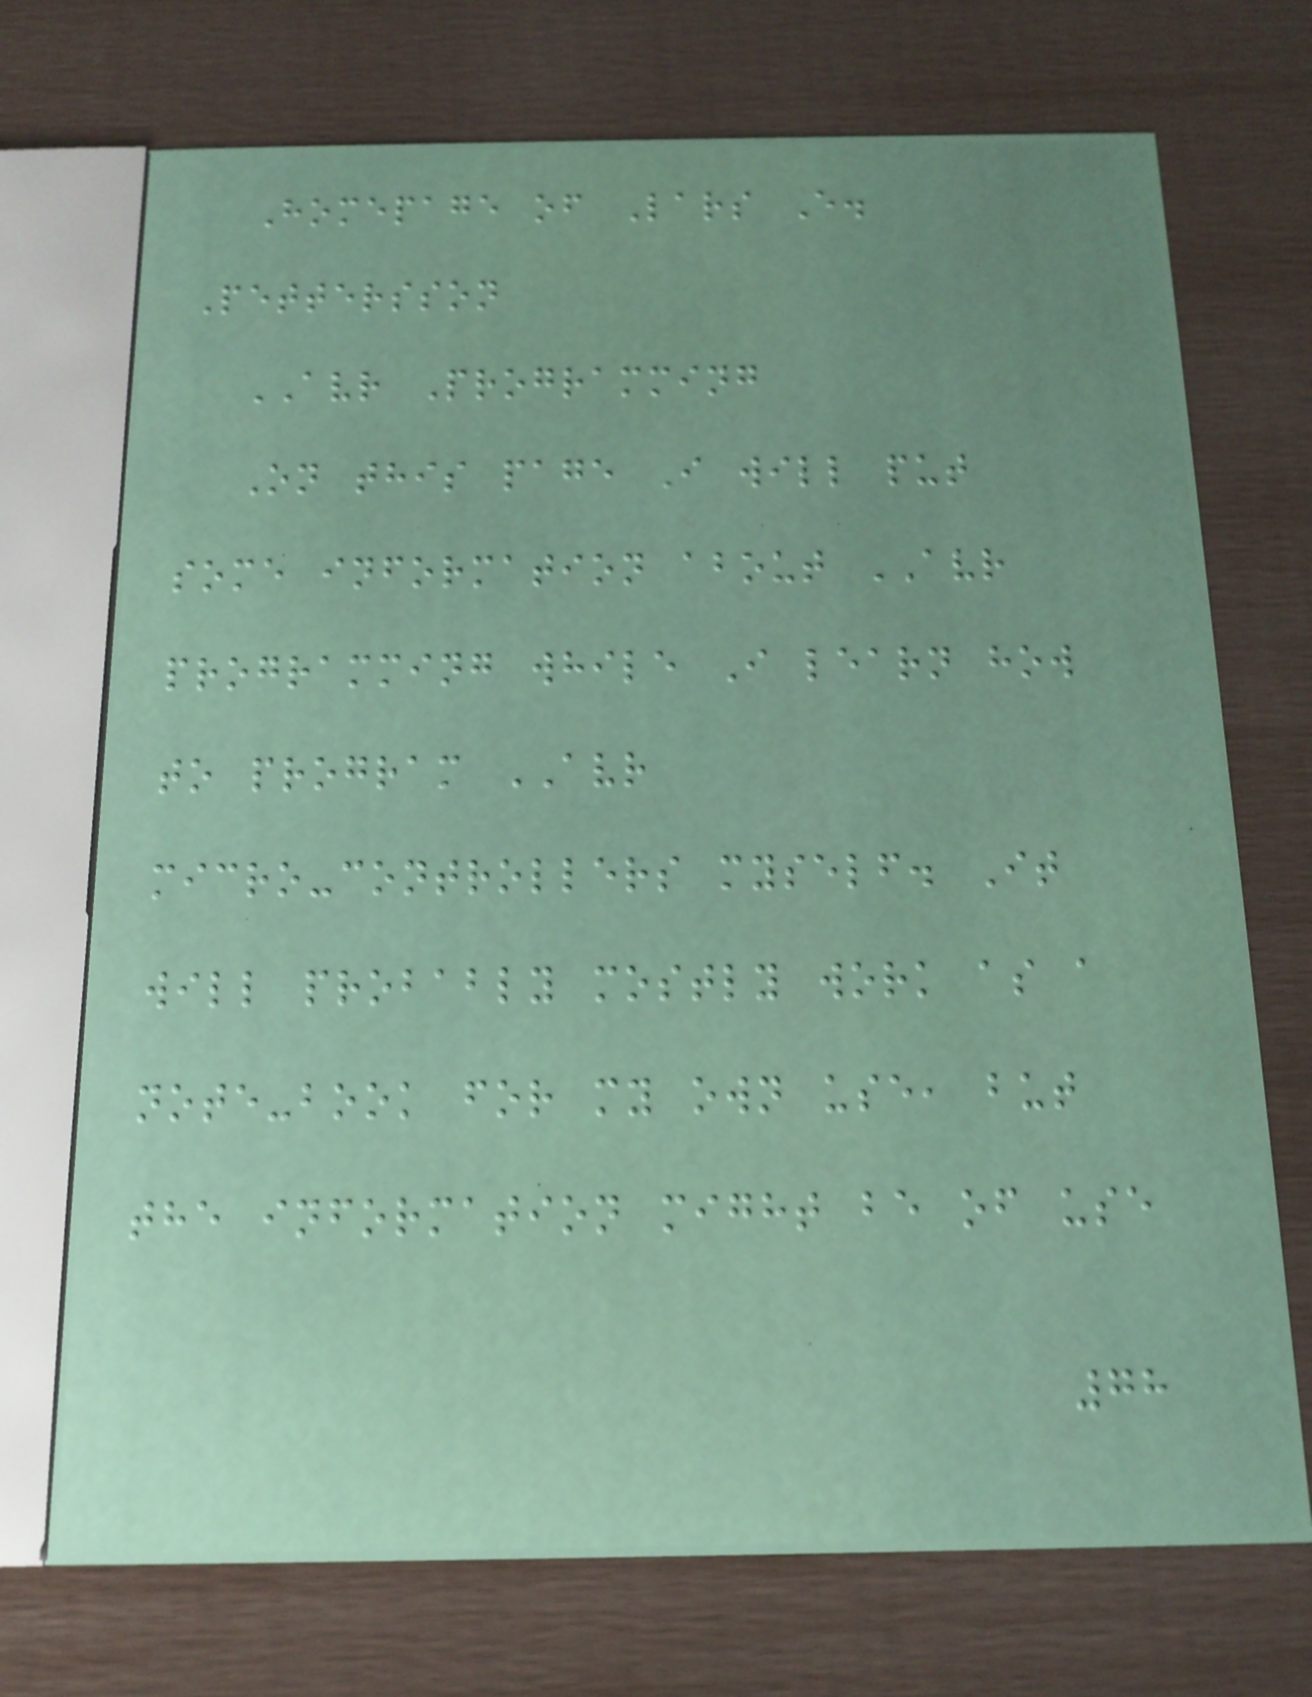Homepage of Lars E.
Pettersson
AVR Programming
On this page I will put
some information about AVR
programming while I learn how
to program AVR
micro-controllers myself. It
will probably mostly work as a
note-book for my own use, but
the information might be of use
78
